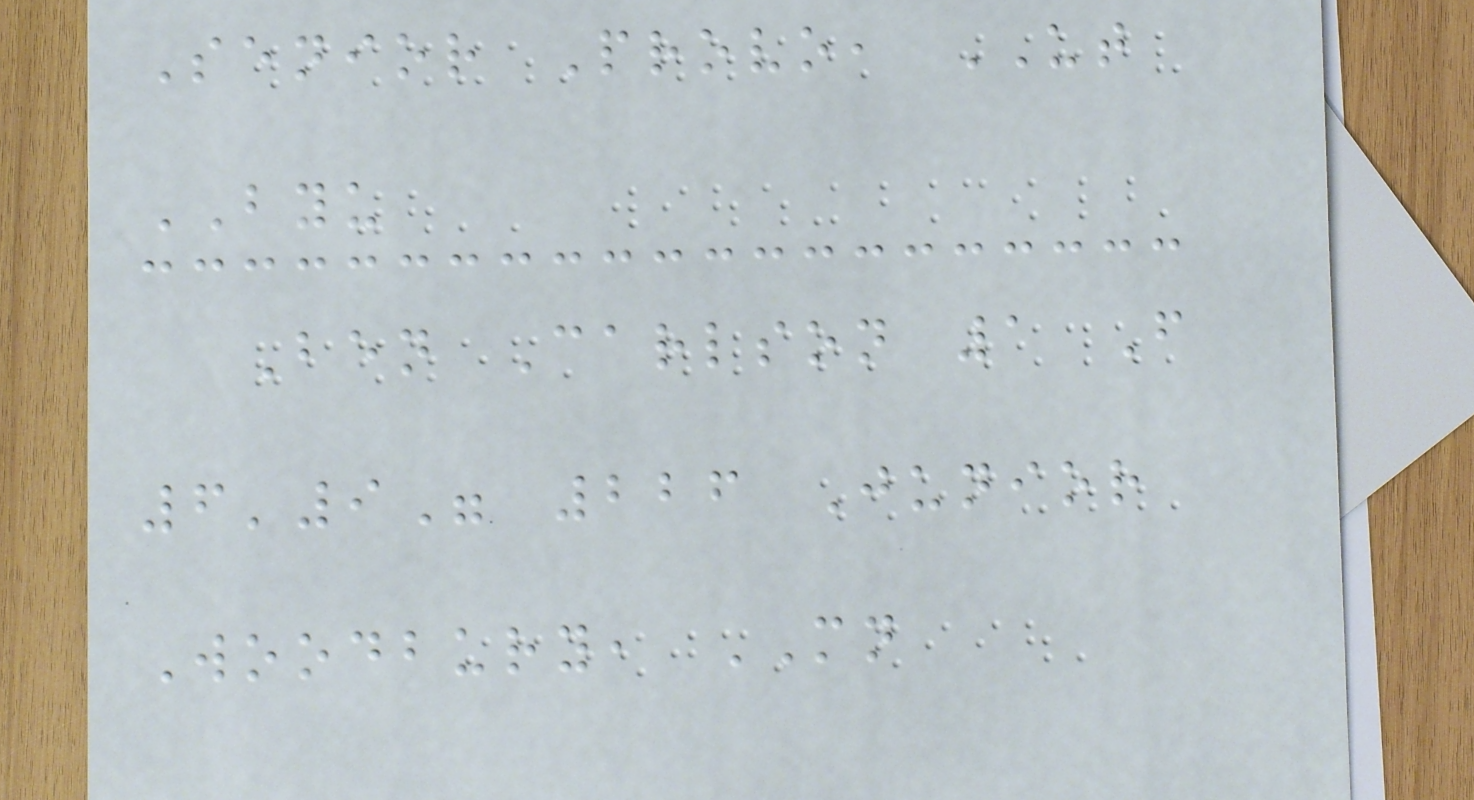Senior Provo, UT
BYU
Ben Carlson 1 F
6'9" 226 Junior
Woodbury, MN
